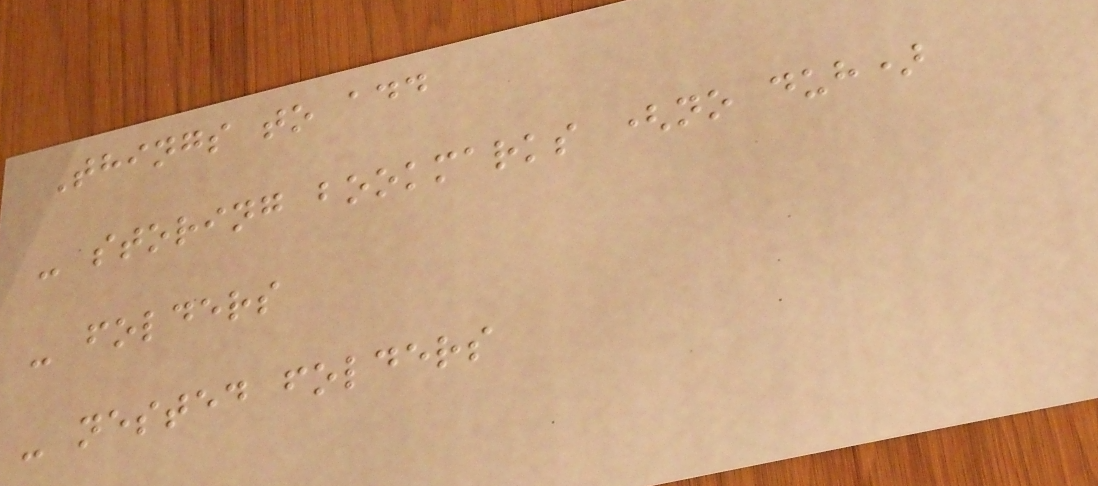Things to add
- storing bookmarks (no duh)
- folders
- nested folders
